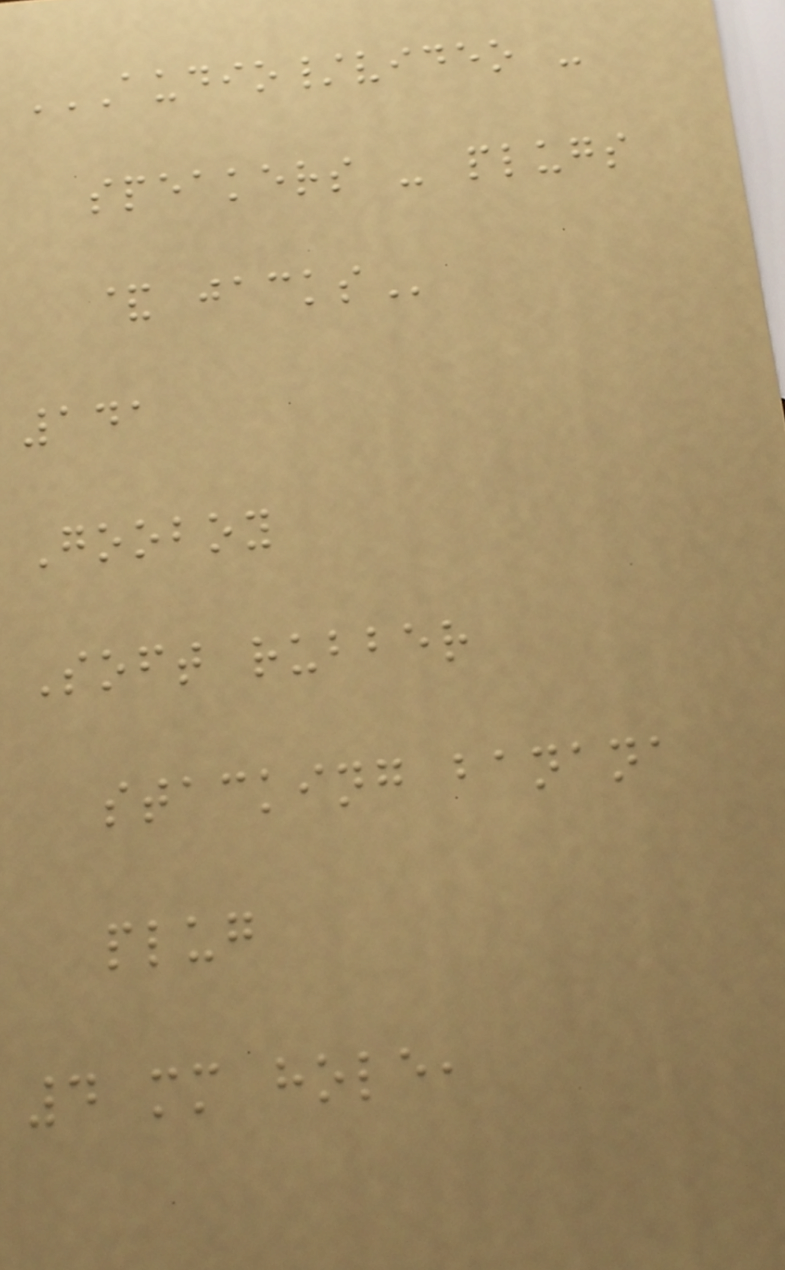AUDIO/VIDEO -
SPEAKERS - PLUGS
& JACKS
141
Gooboy
Soft rubber
stacking banana
plug
4 mm hole,
